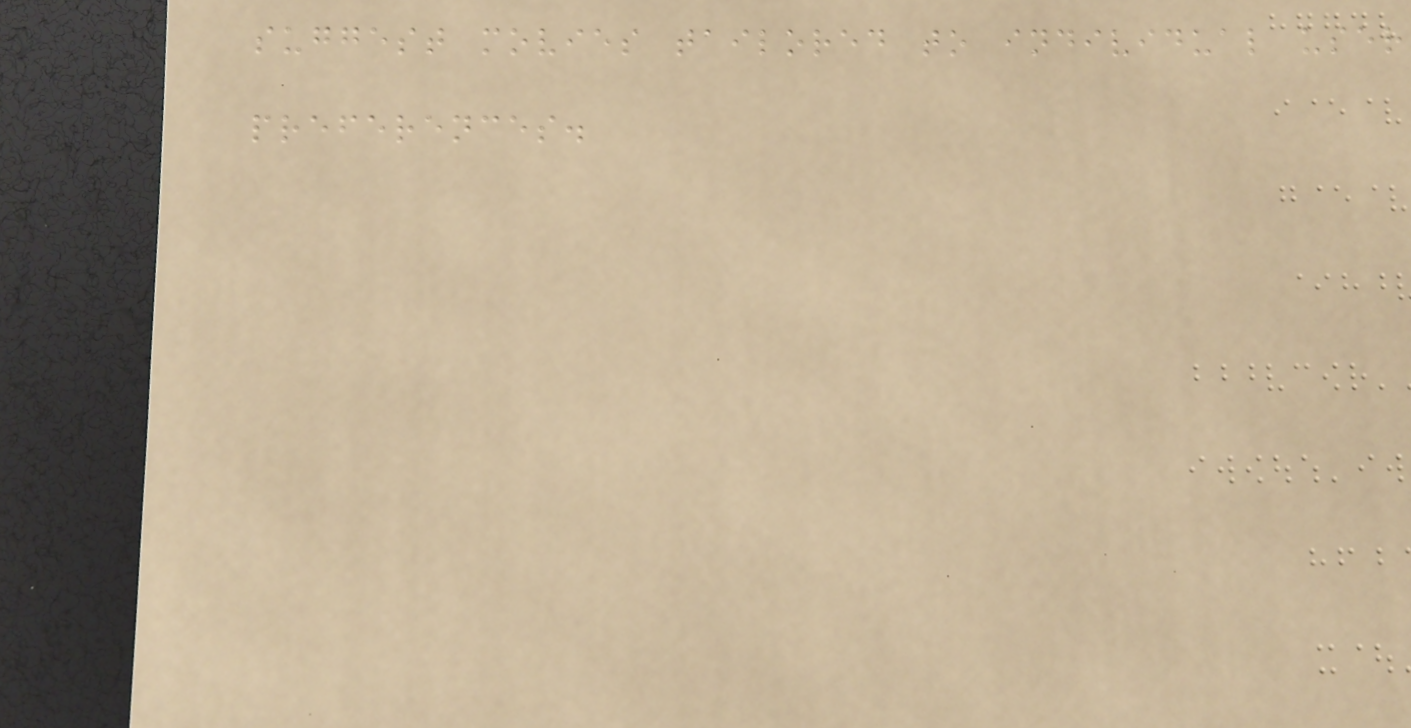suggest movies tailored to individual user
preferences.
